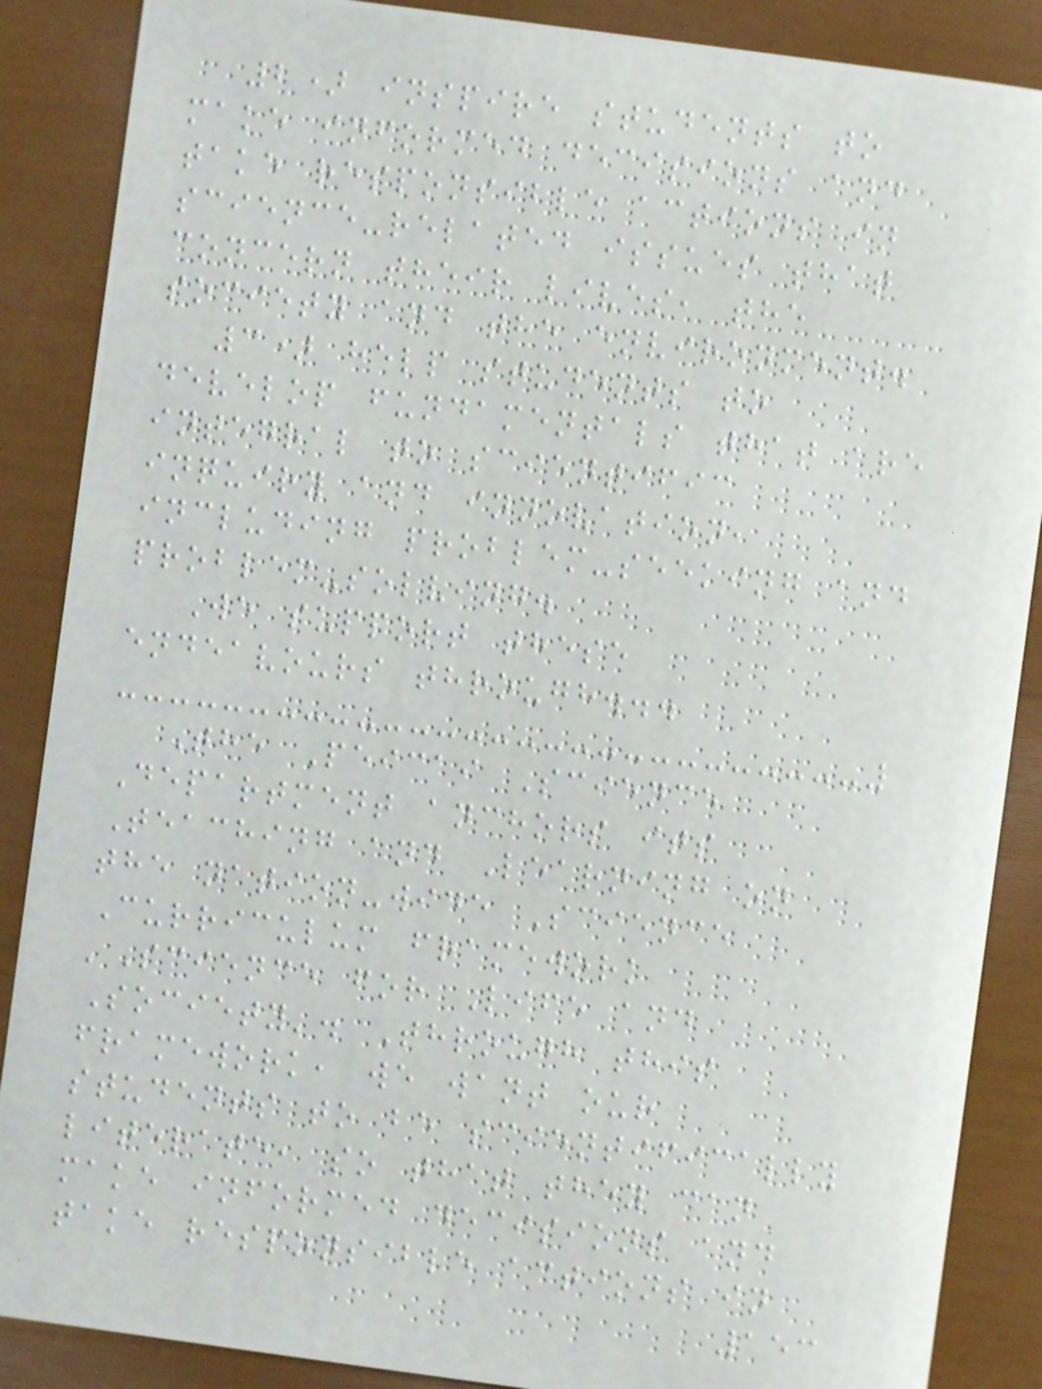2) inspire students to
make informed decisions and
take responsible actions in
science-related issues that
concern their lives, the
society and the environment.
3) help students to
develop fundamentals that are
integral to scientific
inquiry and innovation,
including problem-seeking and
problem-solving.
We support these
endeavours through...
The Peicai Science
Department anchors its
Teaching and Learning on
the nation-wide Science
Curriculum framework
'Science for Life and
Society'. Through this
framework, we want our
students to be scientifically
literate, so that they can
make informed decisions and
take responsible actions in
153
